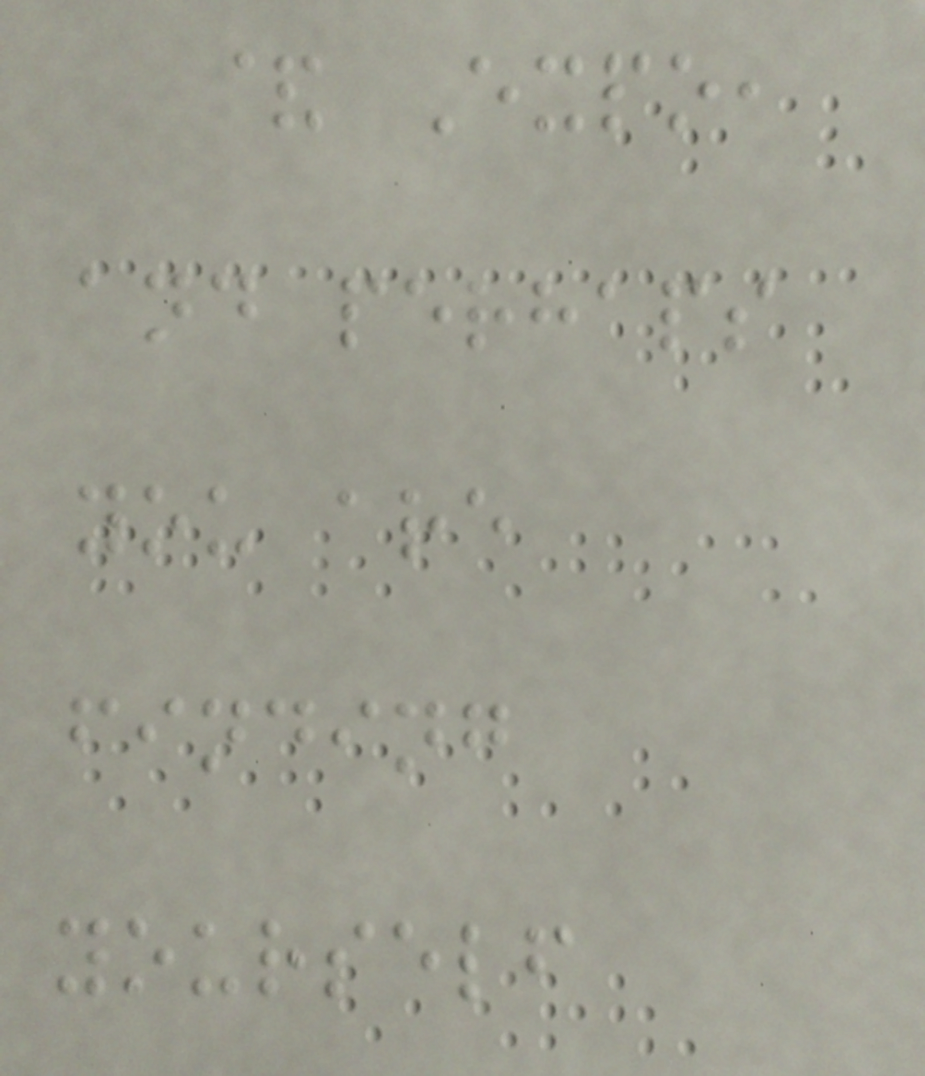& Expo,
and perhaps
you are
finding
yourself
